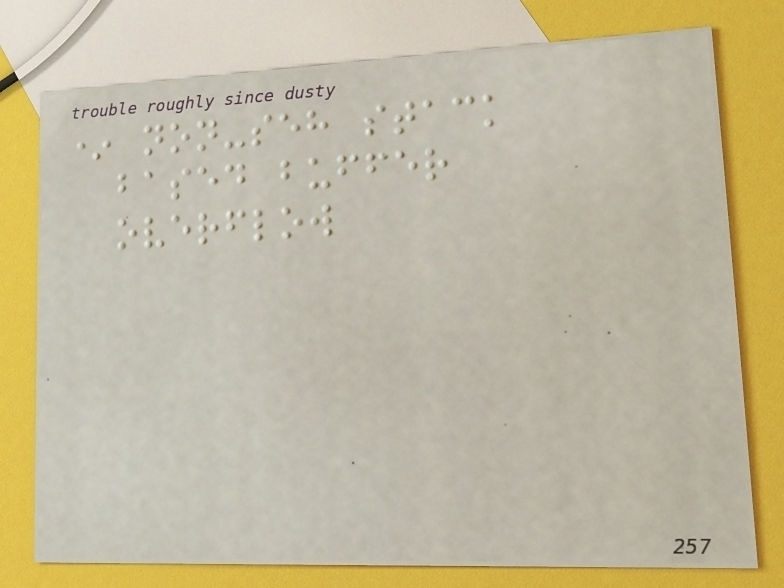* non-seh stack
based buffer
overflow
